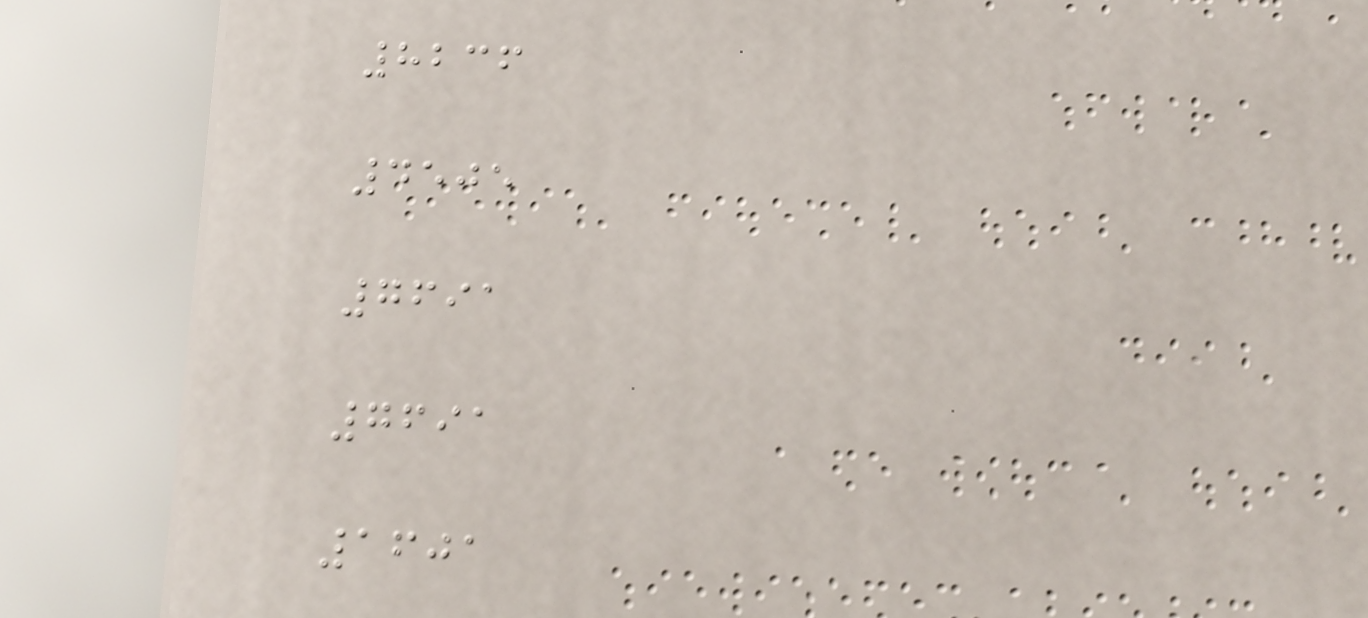8236
4505
7691
7691
1601
